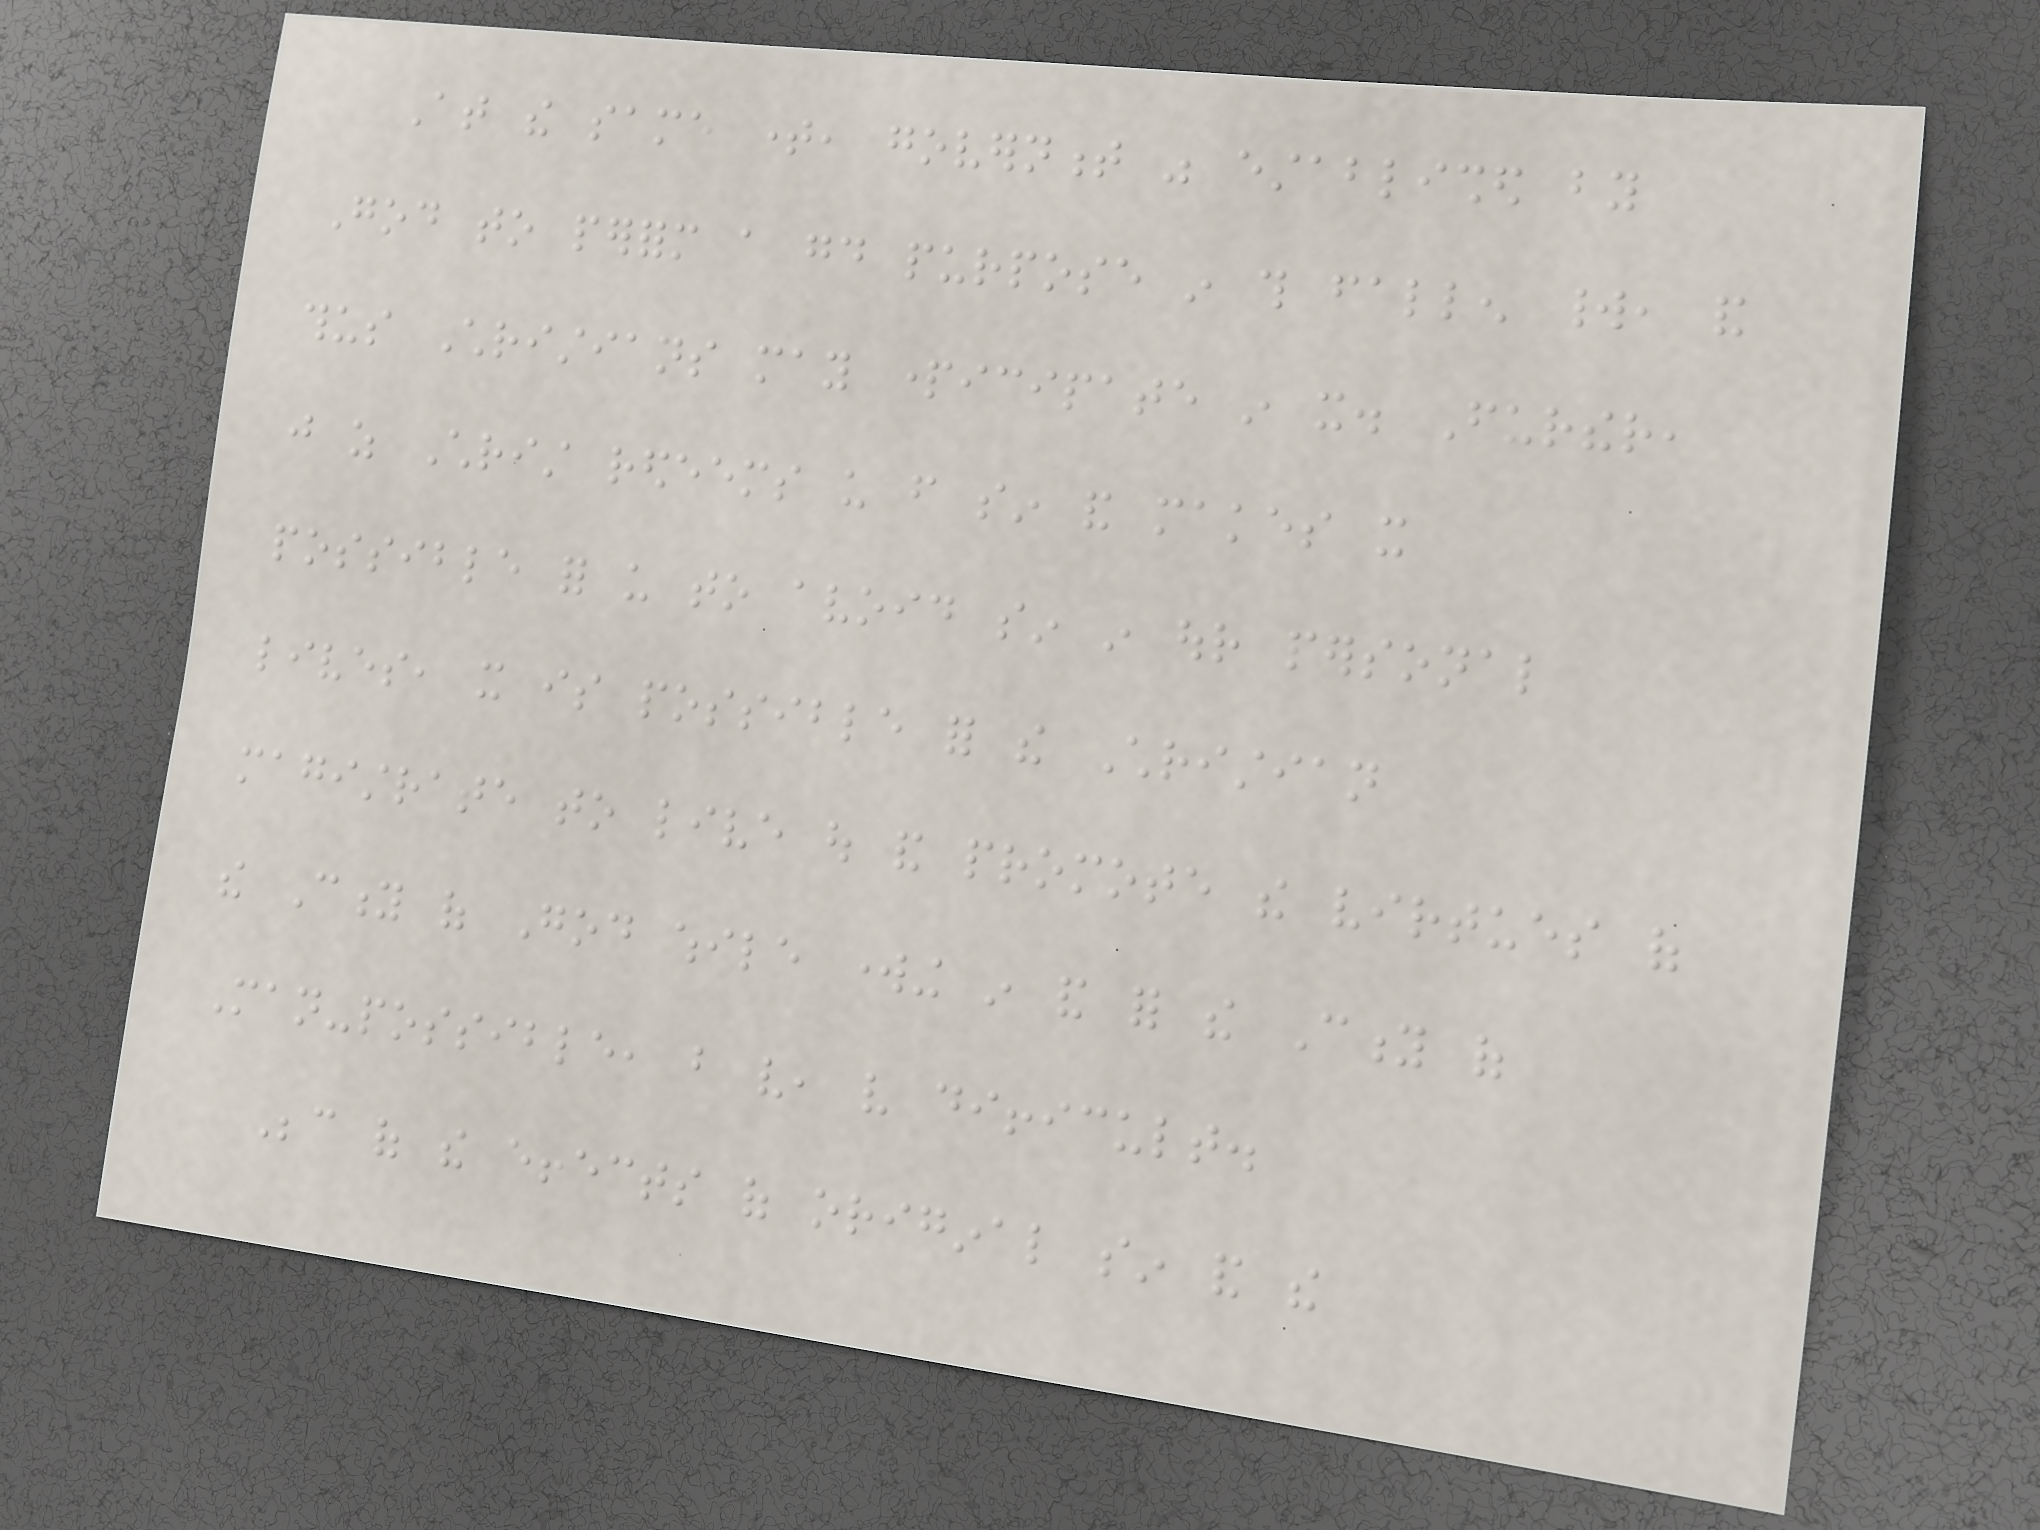At the same time, government was established by
God to perform a good purpose in this fallen world, and
thus Christians may participate in it. Further,
just as Christ redeems us from sin and makes it
possible for us to avoid sin in our personal
lives, it is possible for the Christian
magistrate to live out and promote the virtues of
the City of God while working in and for the City of
Man-possible, but very, very difficult.
Because of the effects of original sin and the
